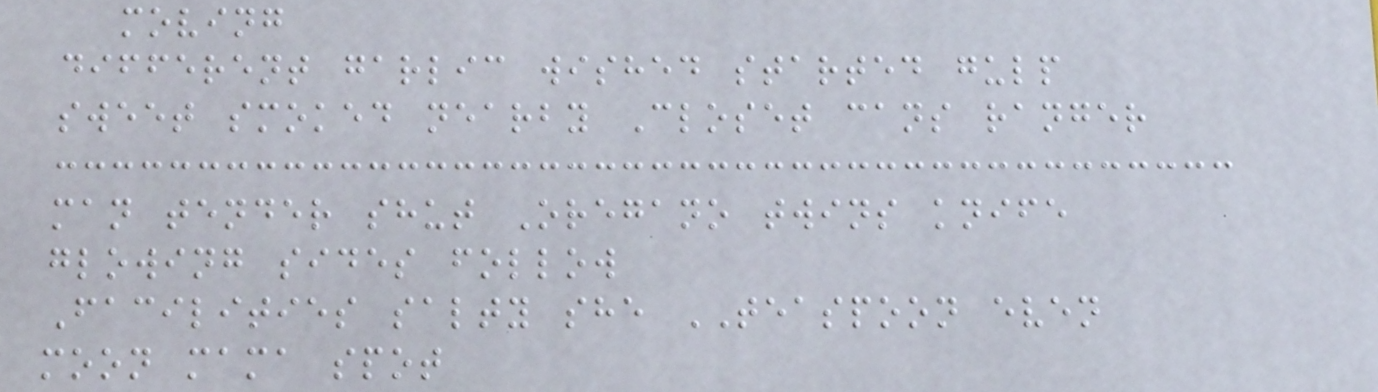moving
different garlic wished started gulp
sweet smoked nearby Closet cans ranger
man tender shut Oregano twins knife
glowing sides follow
Facilities salty she TEASPOON even
moon mama spot
